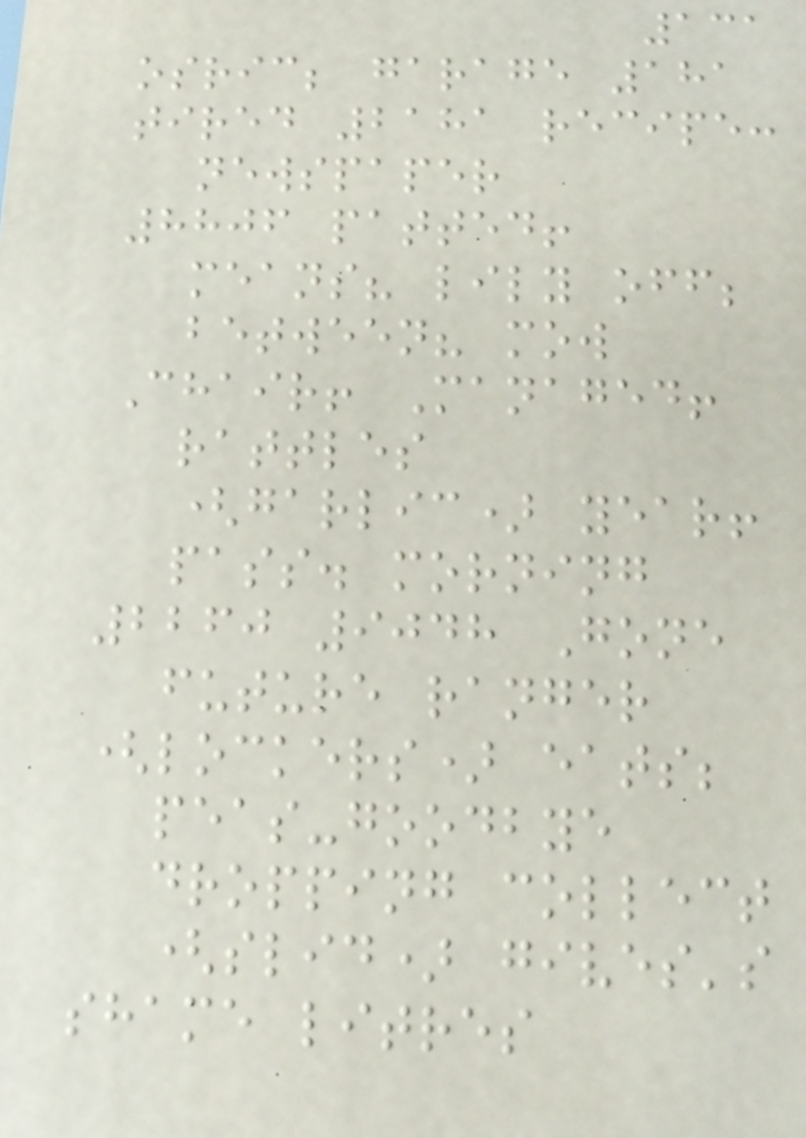131
osric; garage 181
tired 2181 recipe:
newspaper
8806 patted!
means? lily off;
between? mow
Chair! Managed!
rattles
(garlic) year!
pass. morning
2260 9048 Gone
future ranger
(lockers) eats;
peas-goodbye
dropping collect
(slid) gives's
shame litres
